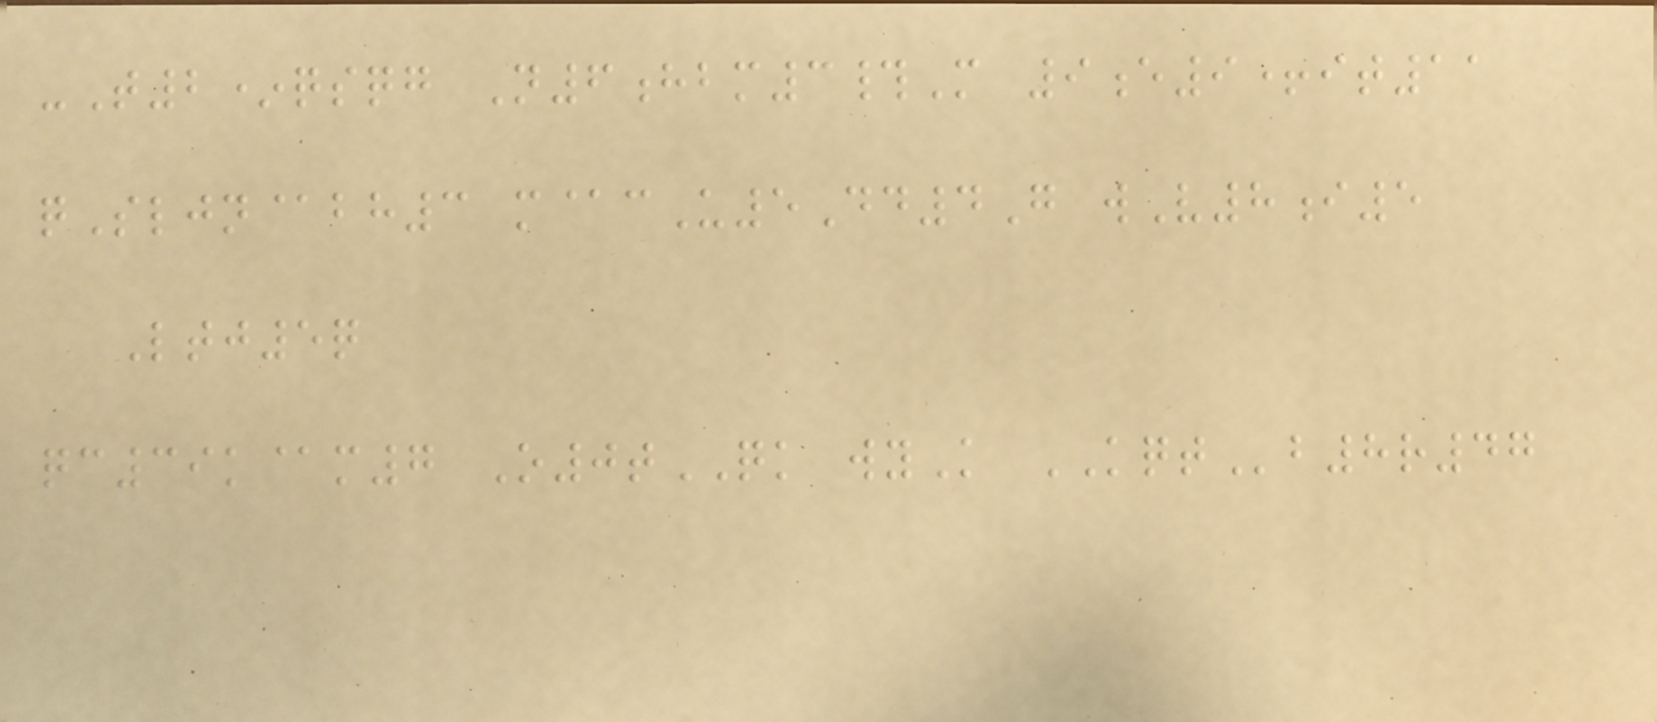-T2*qsqg N6hbm3#M 9e9+it11
qSljn@bh3 m@cU5Dd4G wV8i5
Ltj5q
qc39k@m7 O0tQK wyK KQTb8r47
